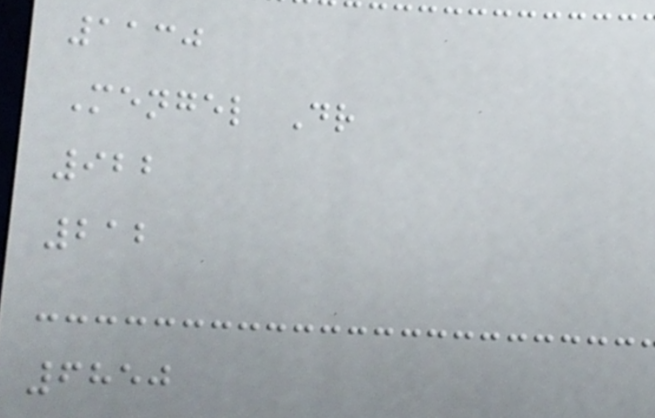1130
Mengel Dr
922
212
6850
